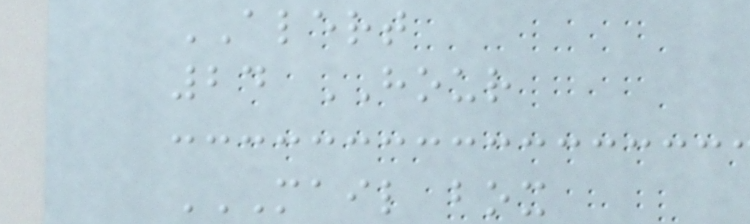ALERT
24 HOUR
MAIL BOX
